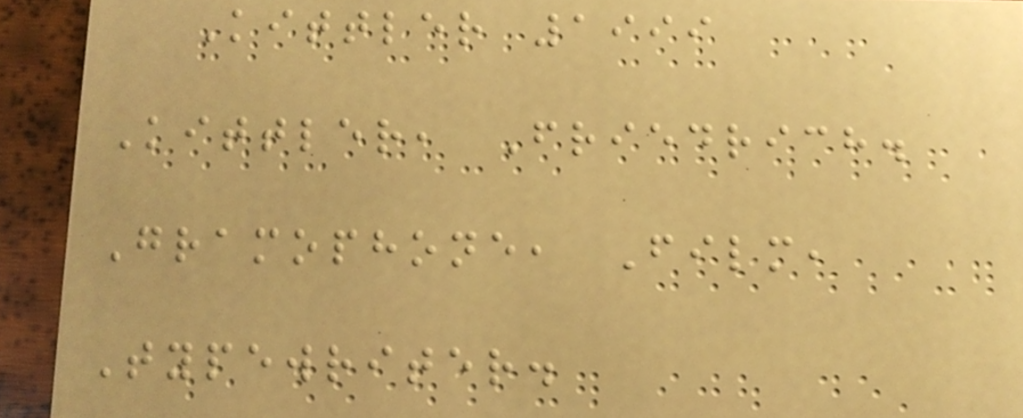Kittler 1999
Kittler, Friedrich.
Gramophone, Film,
Typewriter.
